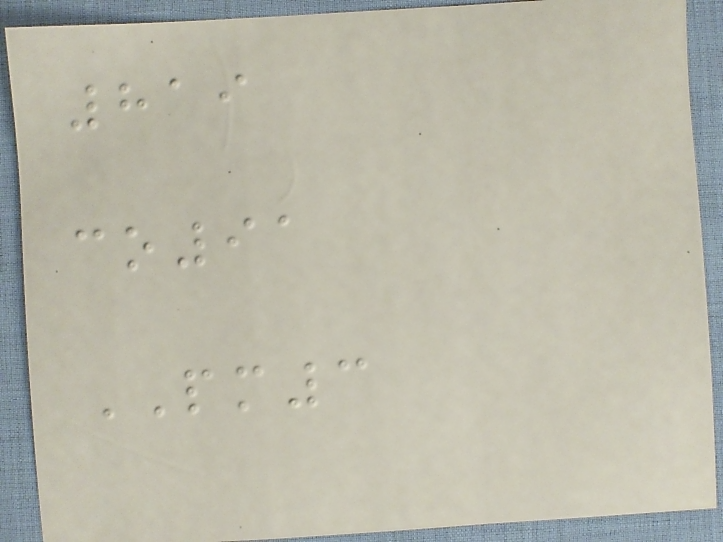819
co91
PM3
